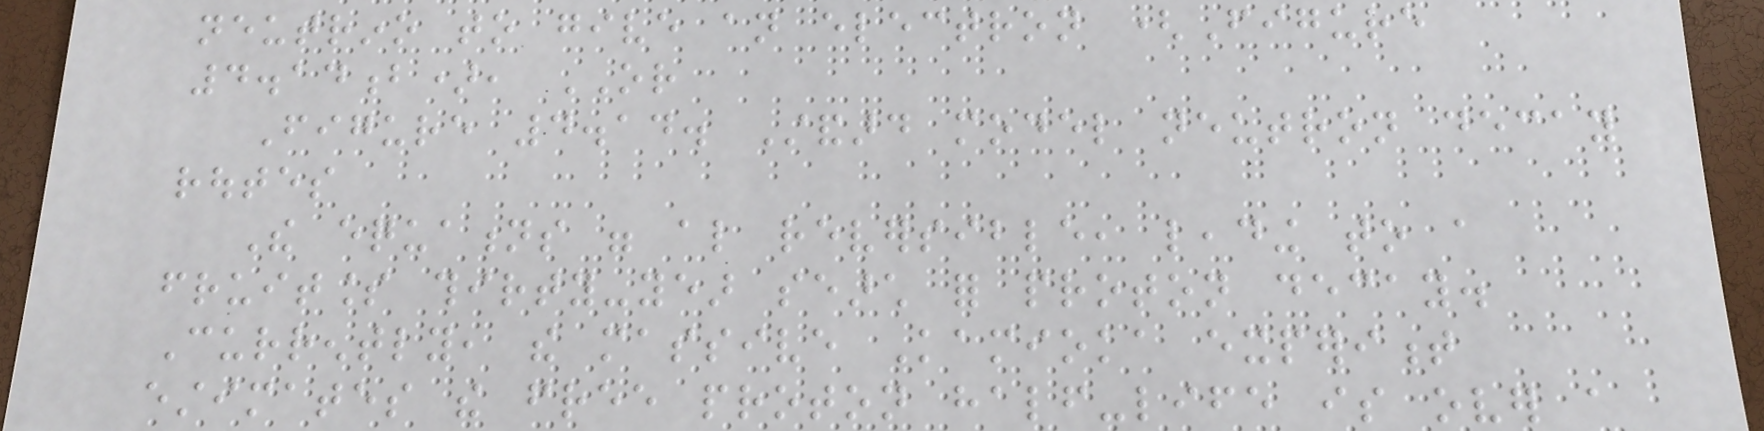neutrino to give an electron (Figure
4.14b), OR
Figure 4.14. Standard model neutron decay
routes
The equations were also reversible, leading to a
fruitless thirty-year search for proton decay.
Currently, the massive Kamioka experiment
estimates the free proton half-life is over a
